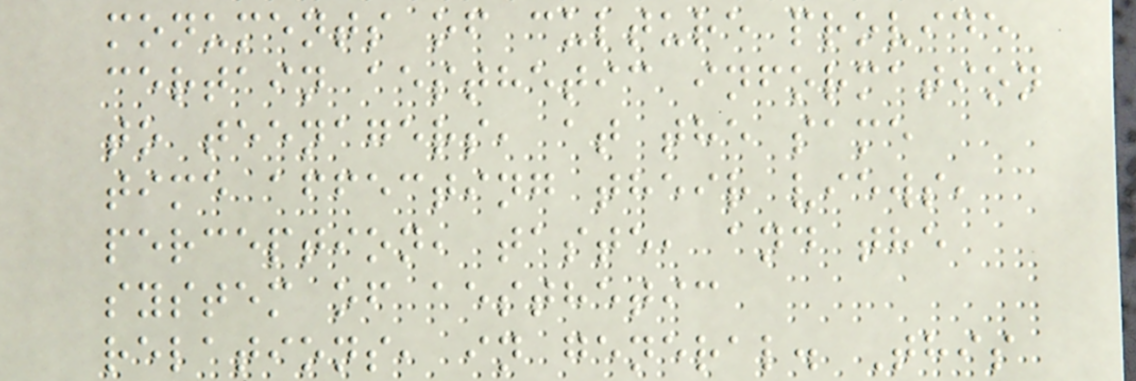monuments of culture provide
certain aesthetic information
to teenagers, at the same
time affecting their views,
perception, taste, and the
system of aesthetic
relations, in general. This
